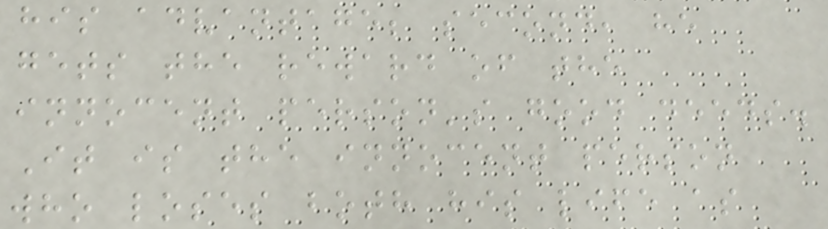his advantage; second, he
gets the reward of the
innocent person's good deeds.
It is the innocent person
who loses both his life as
